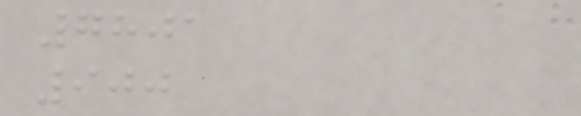7801
900
